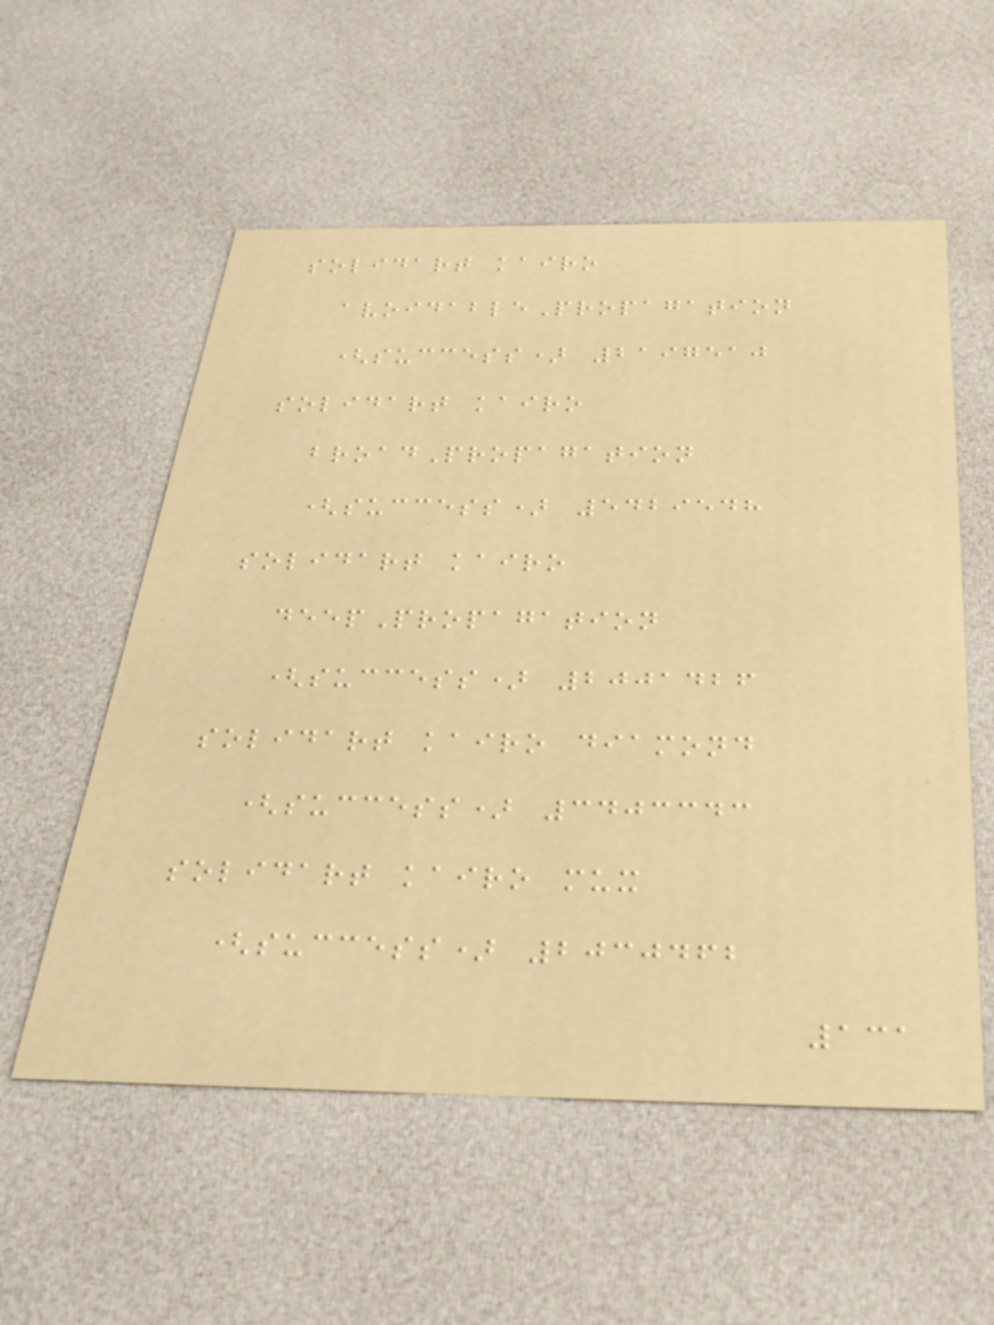solidart kairo
avoidablePropagation
(success) 2197510
solidart kairo
broadPropagation
(success) 5429548
solidart kairo
deepPropagation
(success) 2001426
solidart kairo diamond
(success) 3403343
solidart kairo mux
(success) 2030462
131
